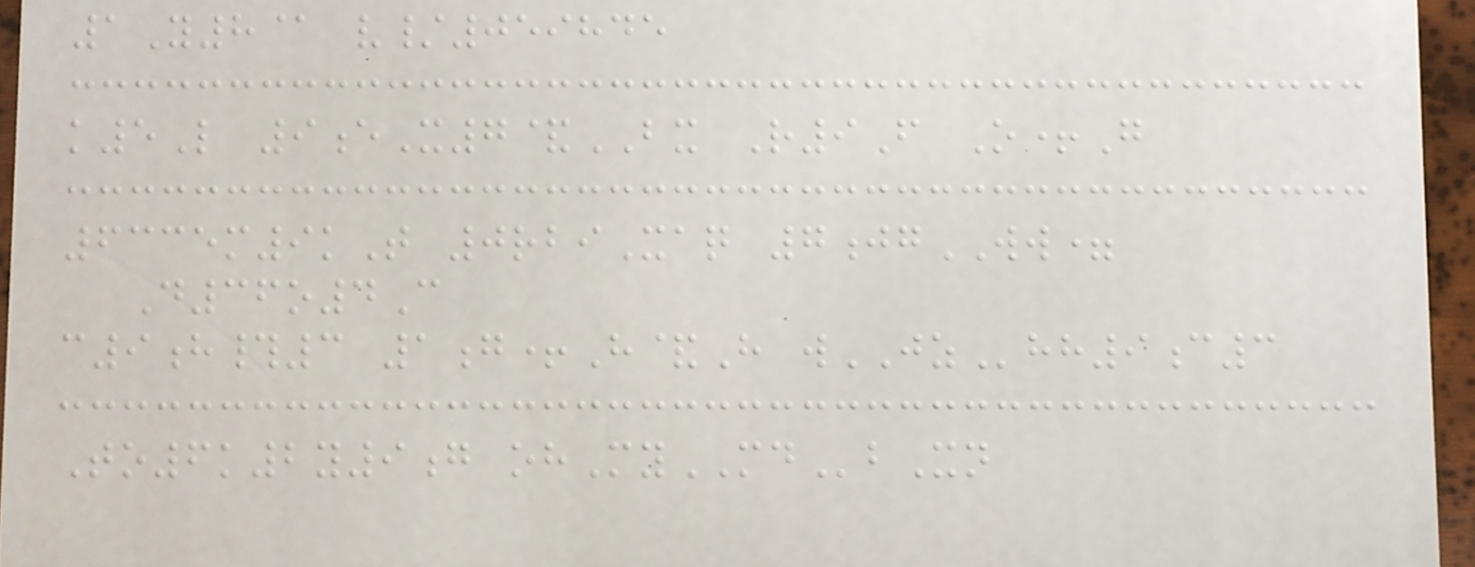1Y8@ v/059845
k5L 9eX7&BX R9F O+G
6335m9kT 0rbiXaq 7jgWW=
D36o4C
c9h#3 1g+H&H wJZhh9c3
To6k2y9g ohMyMDbXn
